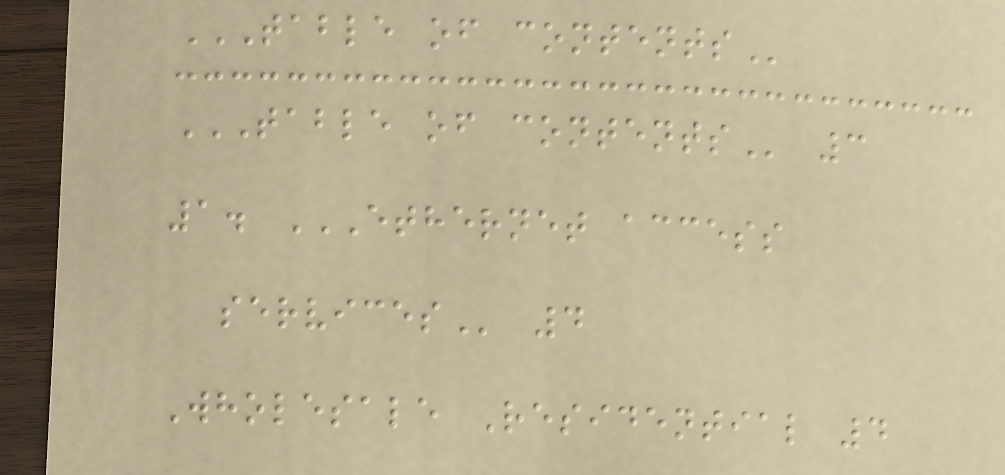TABLE OF CONTENTS
TABLE OF CONTENTS 3
1. ETHERNET ACCESS
SERVICES 4
Wholesale Residential 4
